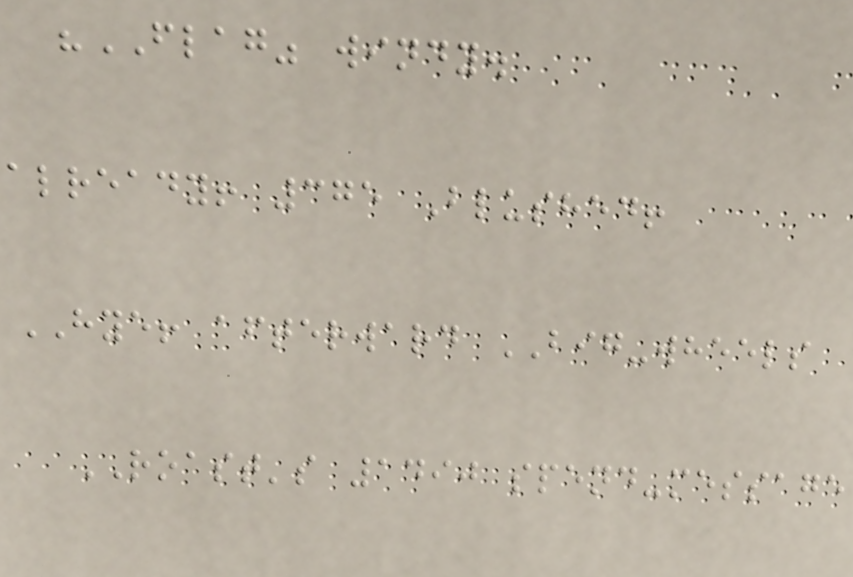"FLAG" windy.
already! 375 Blushed!
HYE! afterward BIG-wheels
ROAST's 1490 spend-message
